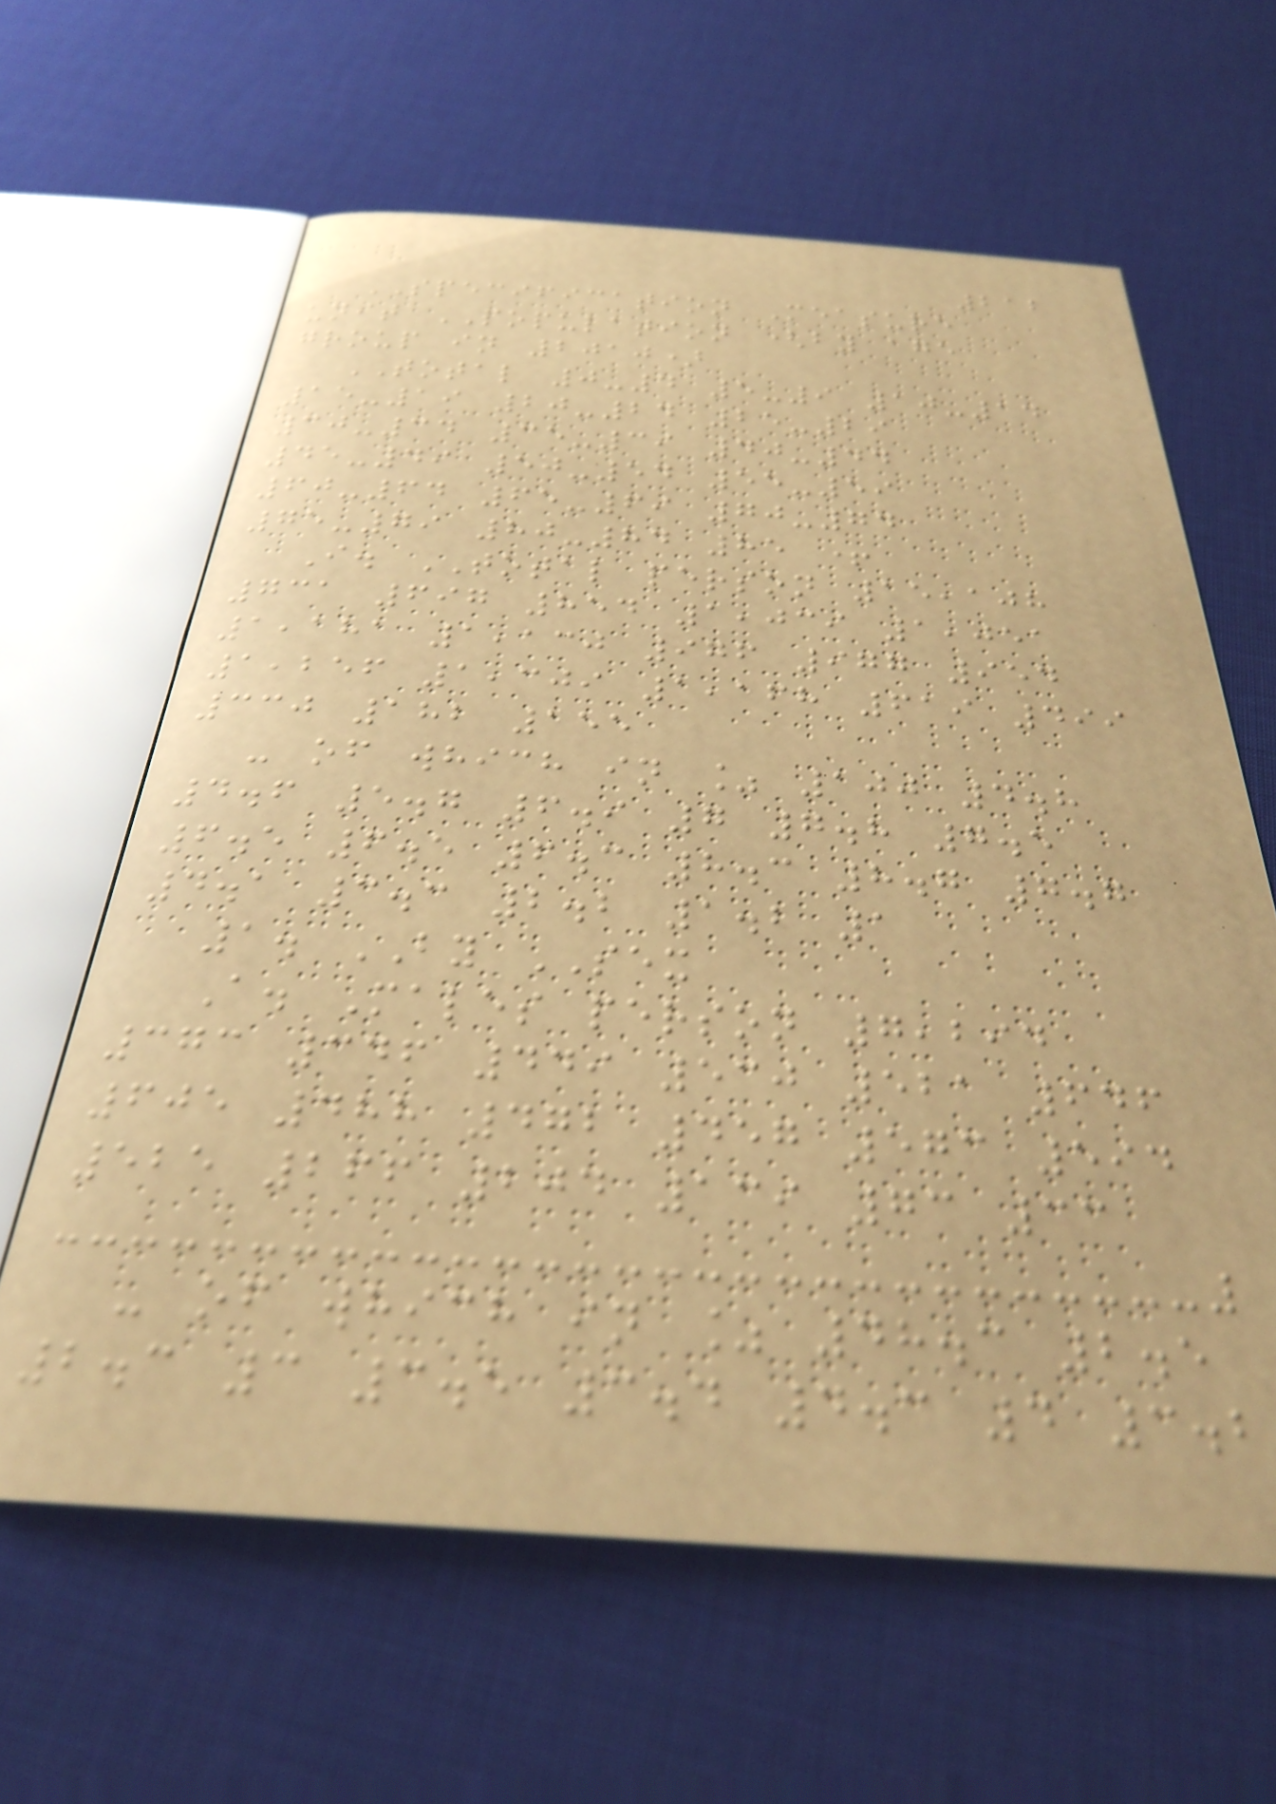212
SPECIFICATION Measure
unit POPULATION (by age
group in 2010)
TOTAL 0-4 5-9 10-14
15-19 20-24 25-29
30-34 35-39 40-44
45-49 50-54 55-59
60-64 65-69 70-74
75-79 80-84 85 +
I. TOTAL person 15,108
731 697 854 1,039 1,051
1,181 1,130 976 977 954
1,256 1,309 1,168 619 499
330 182 155
- of which in % 100 4.8
4.6 5.7 6.9 7 7.8 7.5
6.5 6.5 6.3 8.3 8.7 7.7
4.1 3.3 2.2 1.2 1
1. BY SEX
A. Males person 7,294
373 346 449 530 521 646
605 488 472 457 573 594
525 266 204 139 73 33
- of which in % 48.3 2.5
2.3 3 3.5 3.4 4.3 4 3.2
